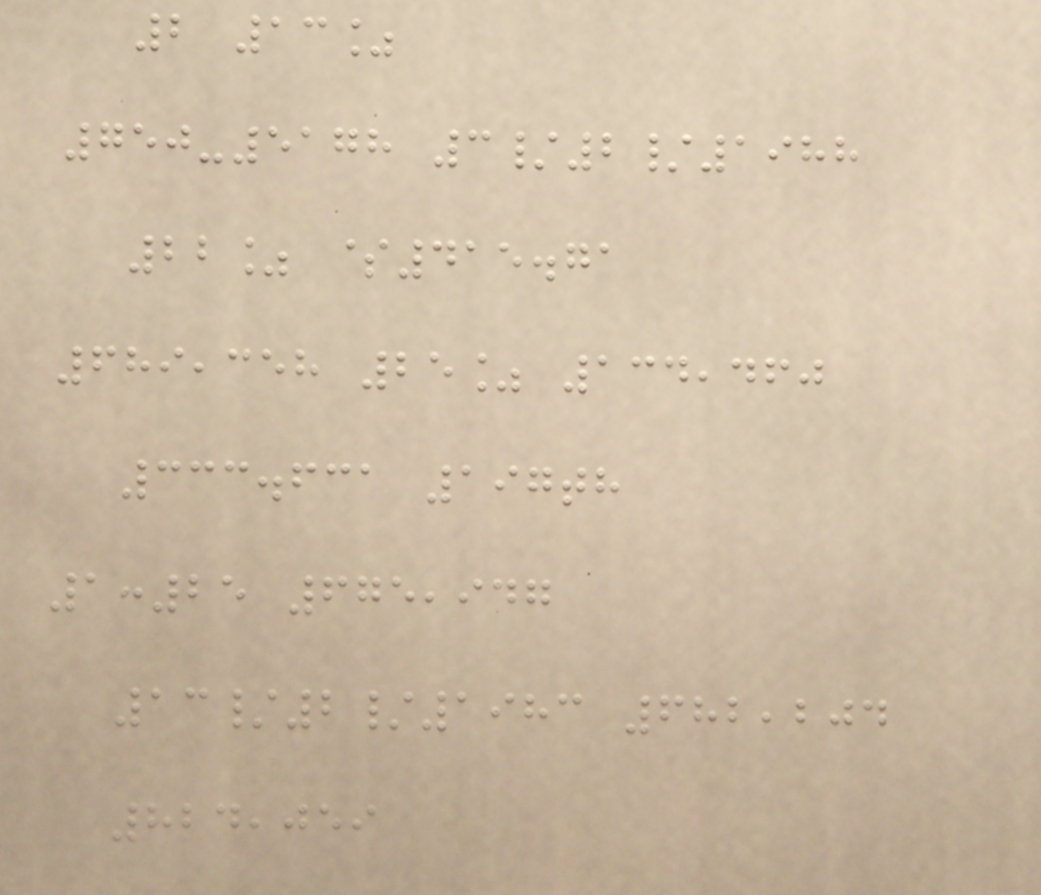2 13%
750-5178 3/2/1988
22% $415.71
689,358 25% 134,460
333.631 197th
1:25 675,947
13/2/1983 682,204
824,059
